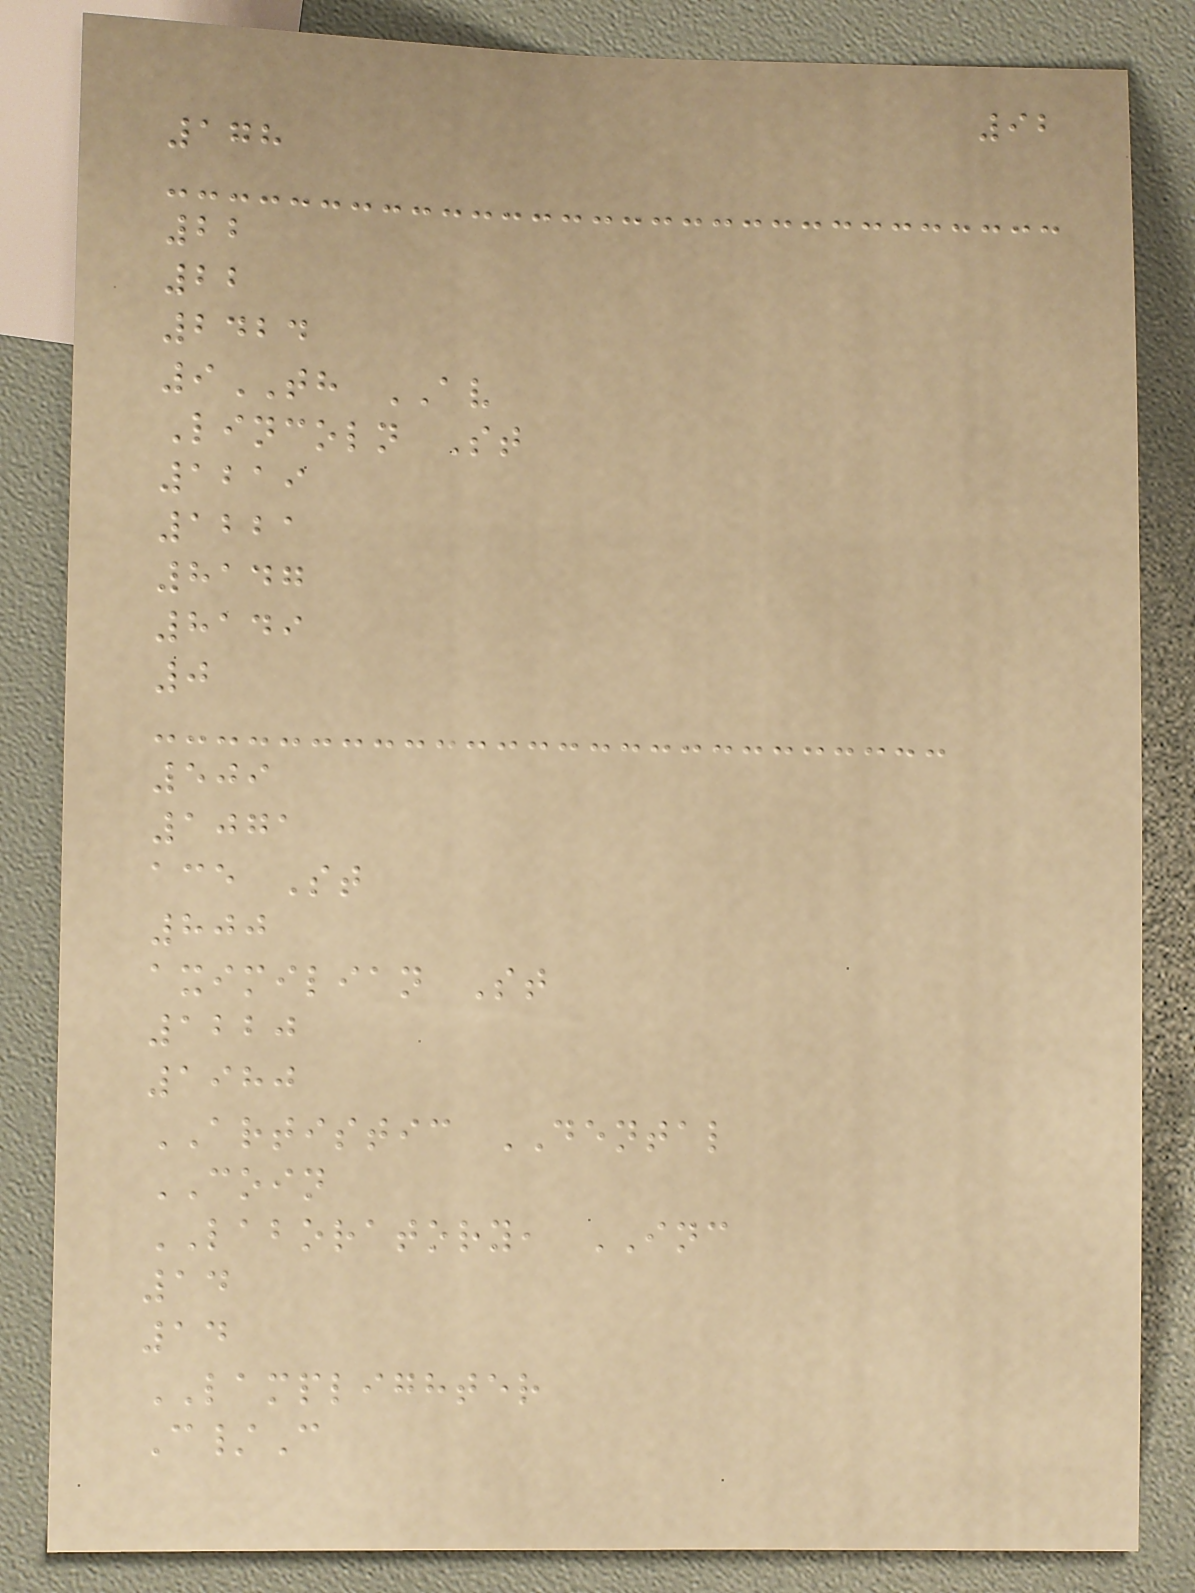92
178
22
22
2424
9TH AV
Lincoln St
1219
1221
8147
8149
0
509
1071
ace St
800
aximilian St
1220
1980
ARTISTIC DENTAL
COIN
LABORATORY, INC
14
14
LAMPLIGHTER
C/C
